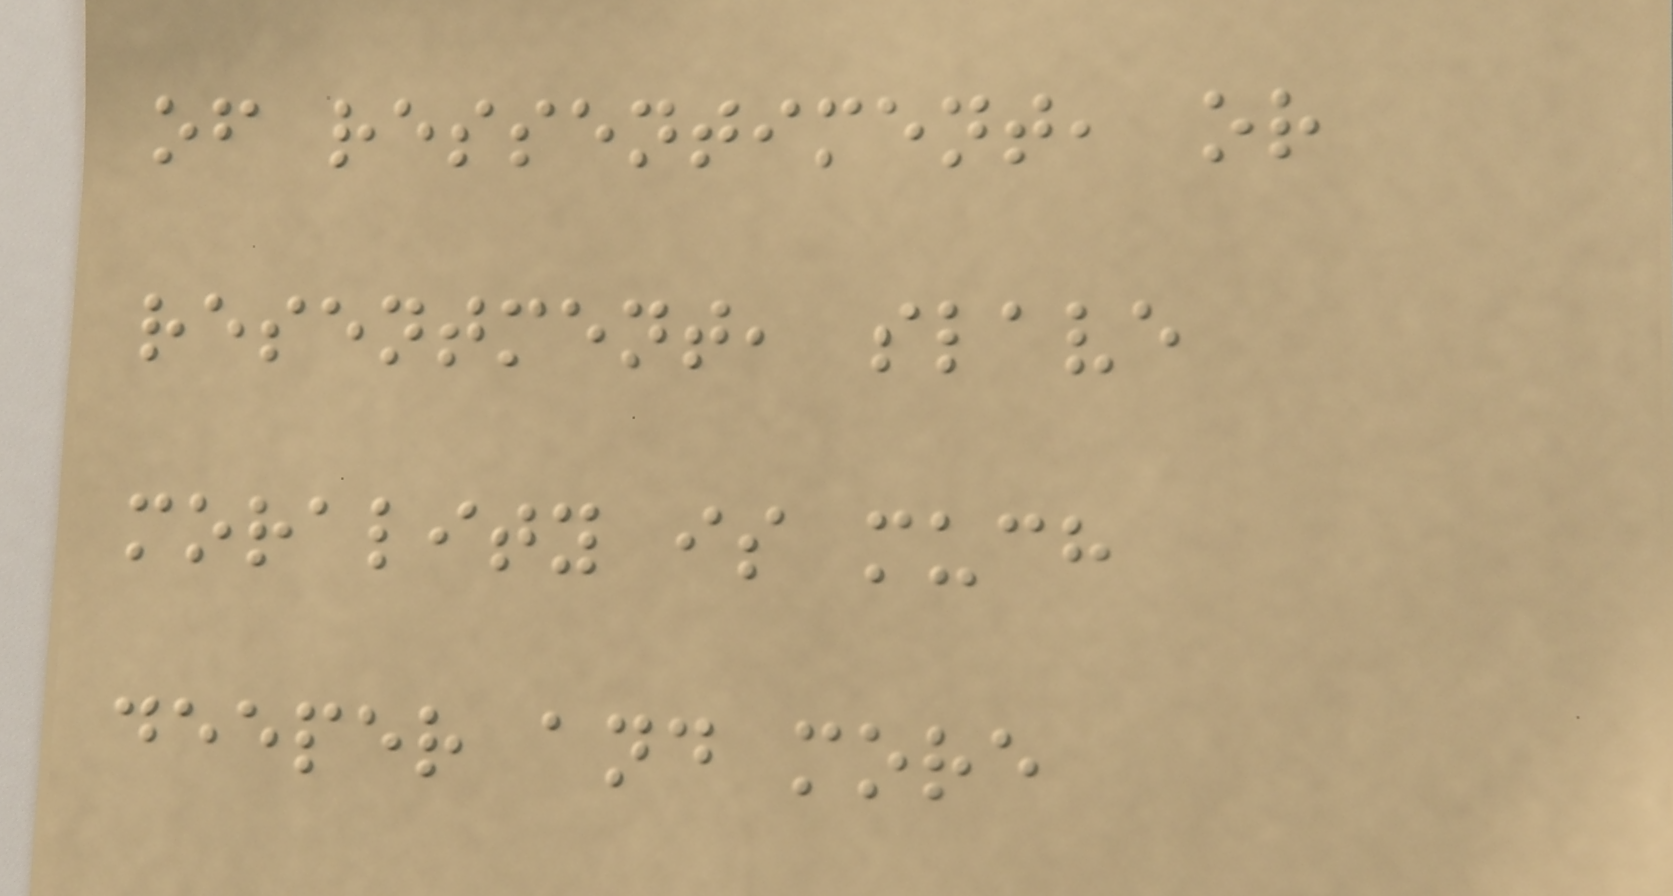of ressentiment, or
resentment, slave
morality is much
deeper and more
